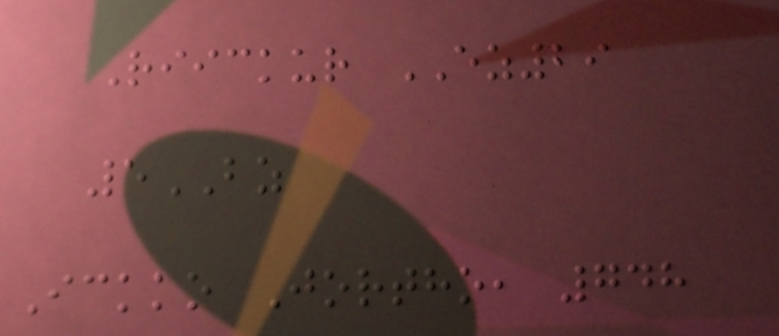Riickur EZ29
5BZ
Ickko Jortho, 748
